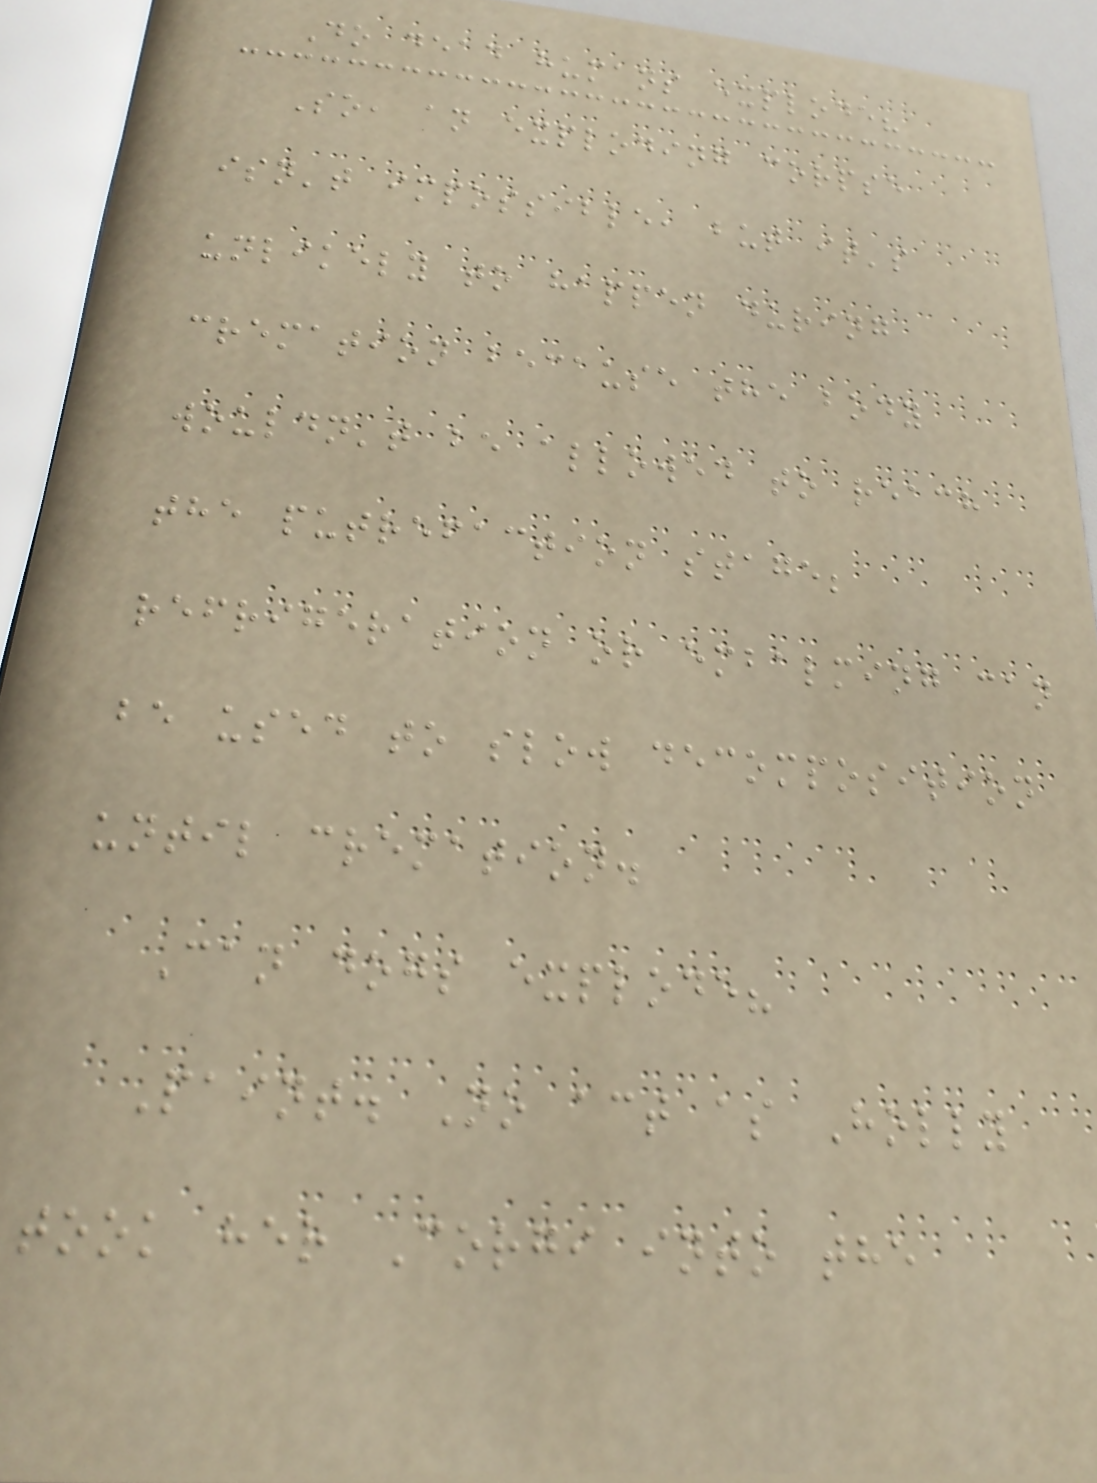Do dead humans explode?
So, an exploding corpse
isn't impossible, but it's
unlikely to happen during
cremation because the body
wouldn't be allowed to reach
the putrefaction stage;
refrigeration or embalming can
be used to slow decomposition
until cremation.
Can dogs explode?
Paint. No act as Holly
took her Corgi into the
